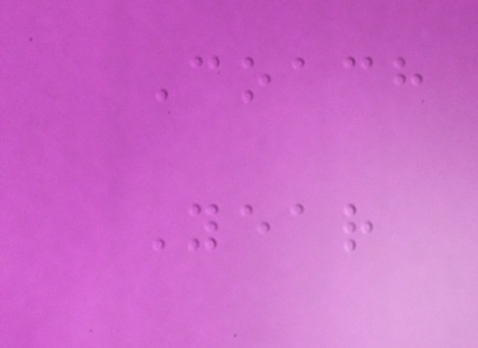Coach
Year
